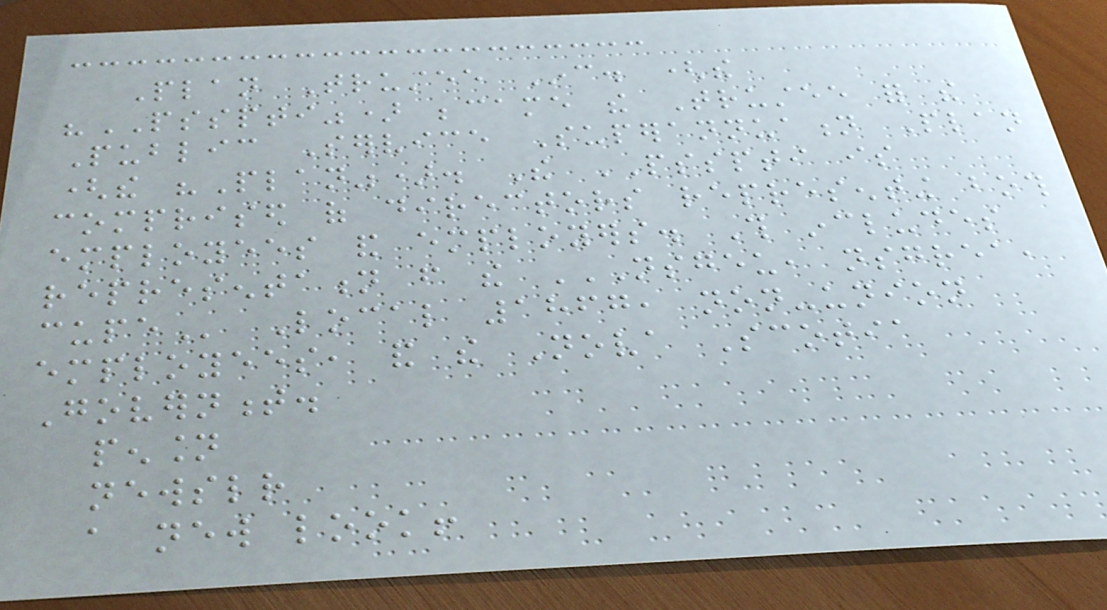Plan Trustee Inc. (the
"PSSPTI") became the Trustee for the
Public Service Superannuation Plan
(the "Plan"). The PSSPTI is
comprised of directors representing both
employees and employers. This includes
representation from the NSGEU, NSGREA,
CUPE Local 1867, non-union
employees, and the Nova Scotia
Government.
pension
newsletter
a new look!
